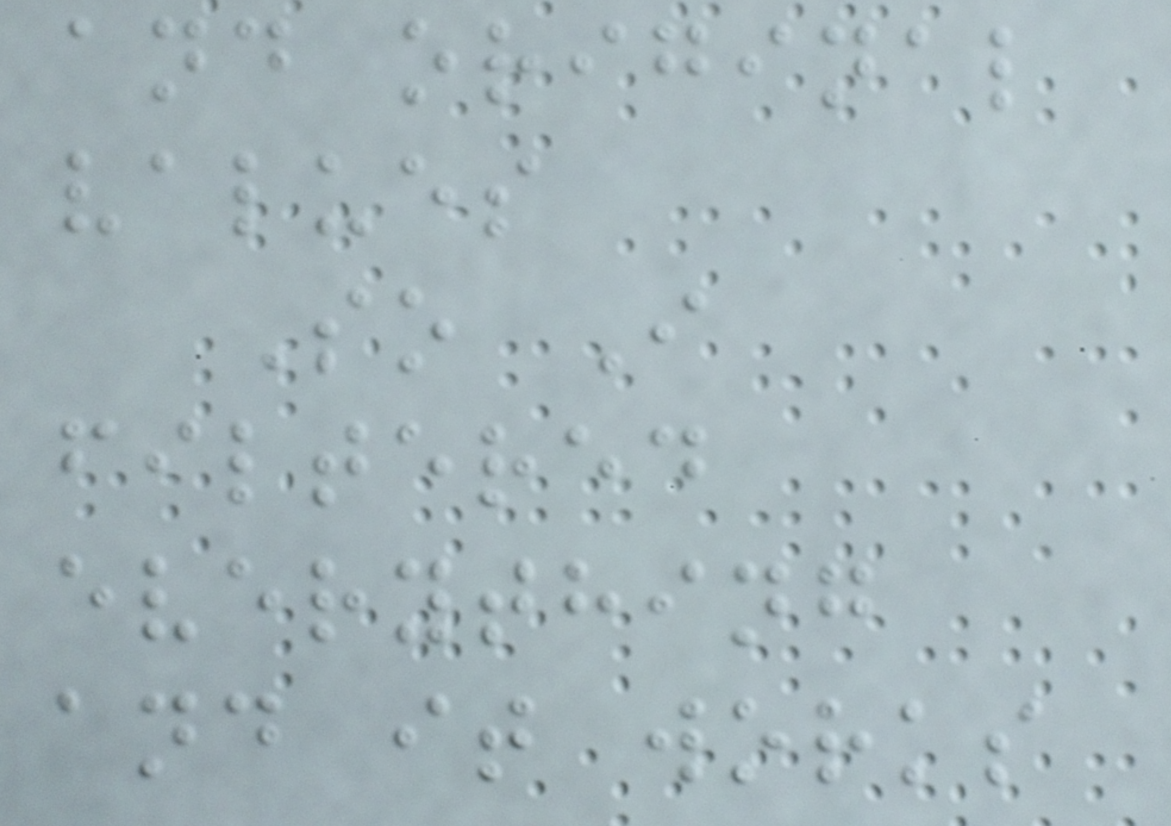and original
values
So I
filtered
everything
and it works
